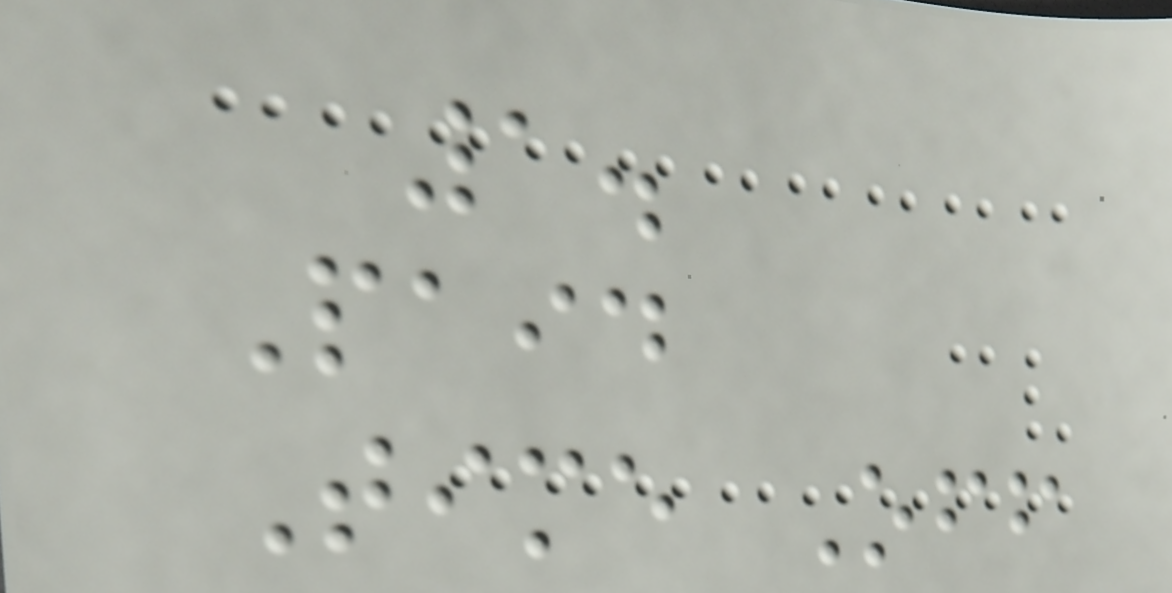1.
Paid
Time Off
